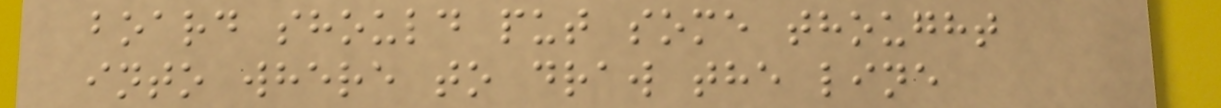board should put some thought
into where to draw the line
